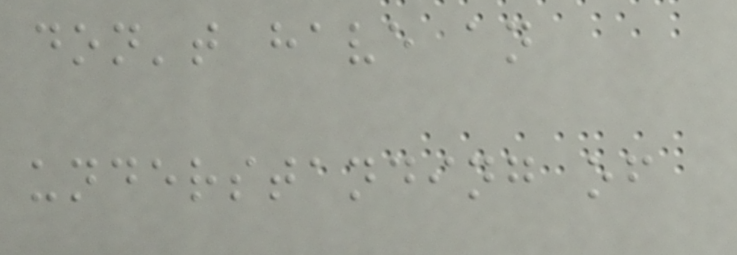don't have an
understanding of
